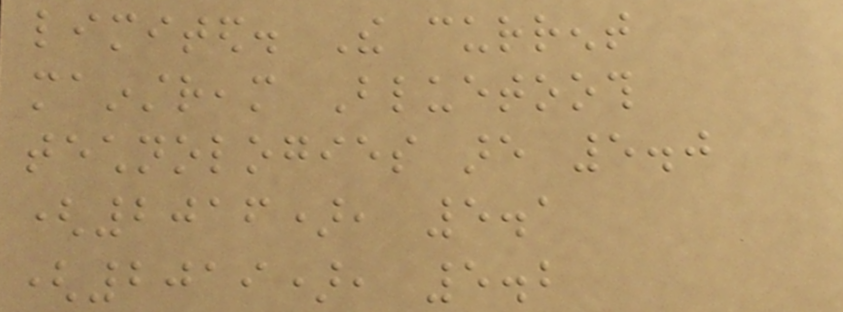limited. The current
mainstream Bluetooth
technologies are 5.0
(2016), 5.1
(2019), 5.2
